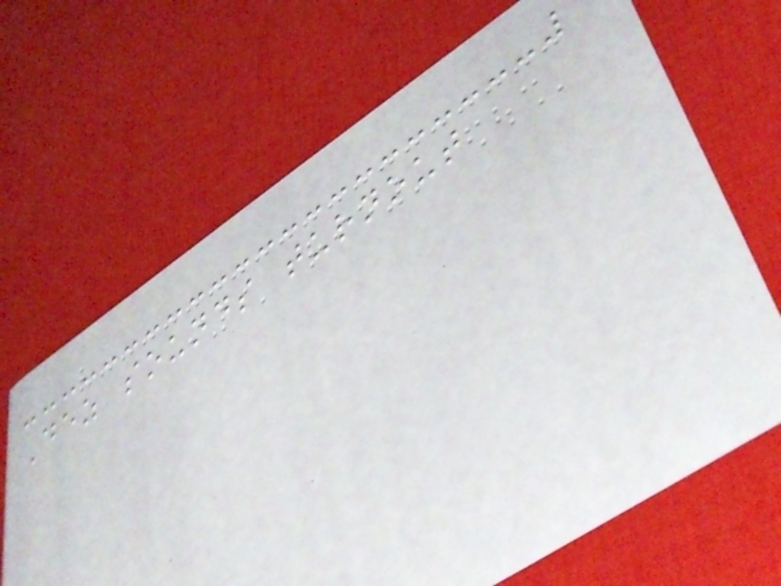Dez sounds turnout
